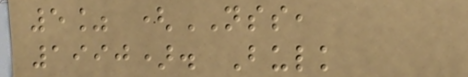5% (NSS,
1990). Bulk
